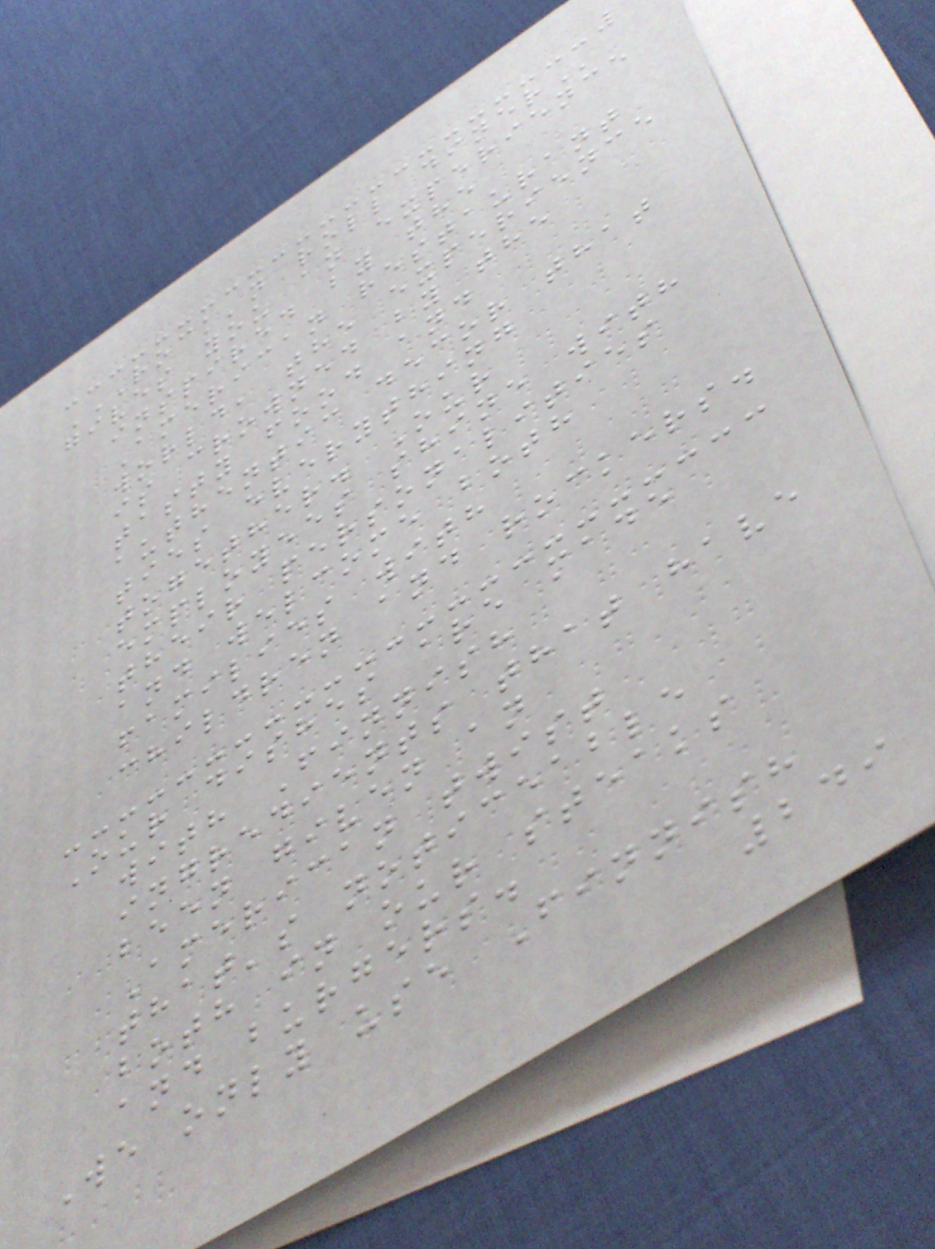ROCK'N ROLL DINER
gives you an experience
inspired by the
American restaurant
world, the experience
is crowned by the
tasty food and
authentic decor that
ties everything
together. Our
employees shine with
their personalities
and welcome both
families with
children and rockers.
Our dishes are made
with Finnish
ingredients that have
been given an
American twist
that's noticeable
both in our steaks
and burgers.
We only use Finnish
249
